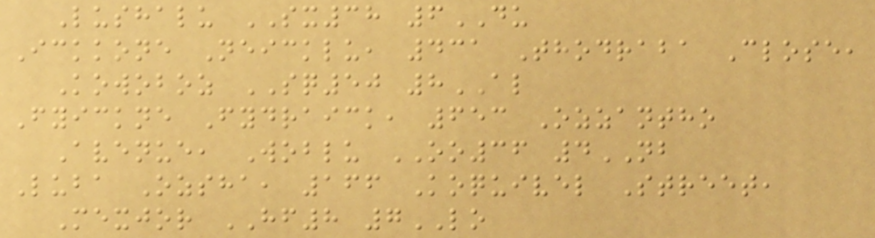Lushalu SX38 6DU
Ickkone Neicklu, 431 Thodraba Close,
Kowoboz SQ50 8AL
Fyickne Fydraick, 653 Ozzantho
Avenue, Woblu OO36 4NB
Luba Ozsha, 166 Koquivel Street,
Mexjor HF8 7LO
